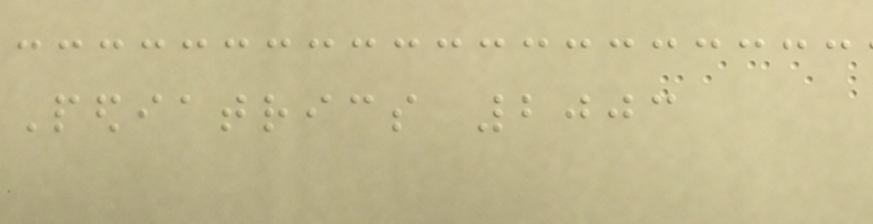Pediatrics 2003
